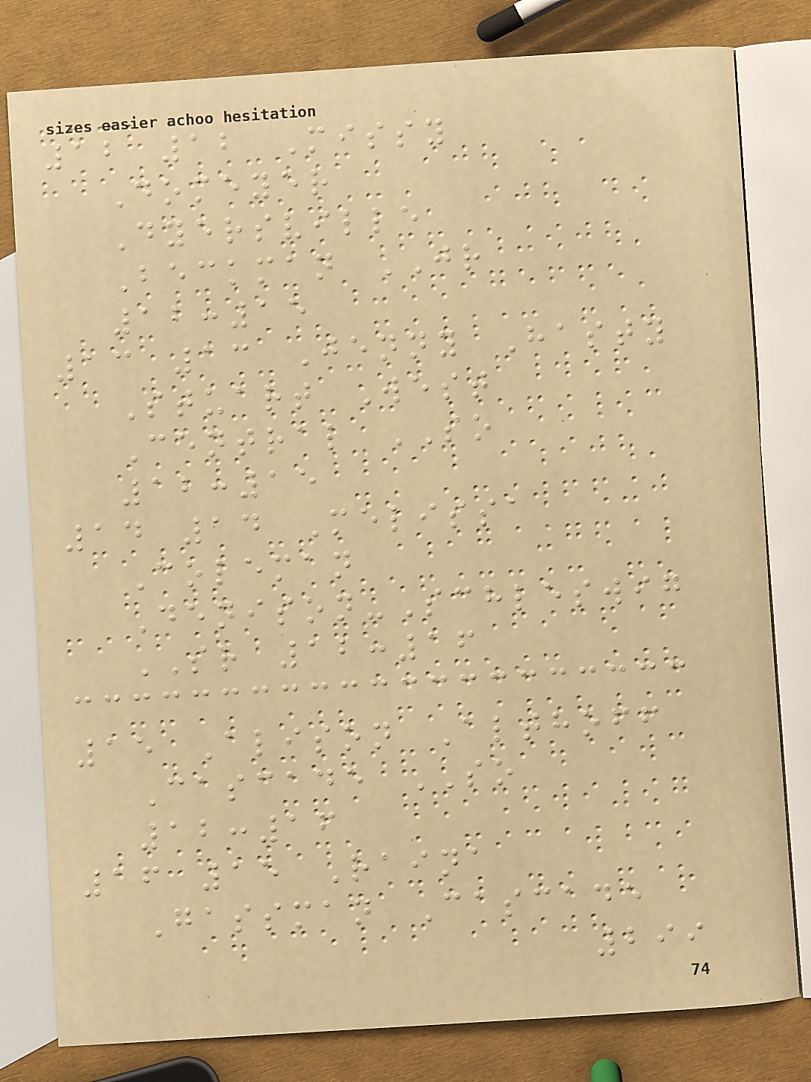12 12 Missy
Domeyer
Dyersville
Beckman JR
12:15
13 13 Jenny Hasty
Stuart West
Central SO
12:15
14 14 Melissa
Coleman
Denison-Schleswig
SR 12:16
15 Alison Althoff
Cascade SO
12:16
16 15 Raina
Gassman Cascade
299
